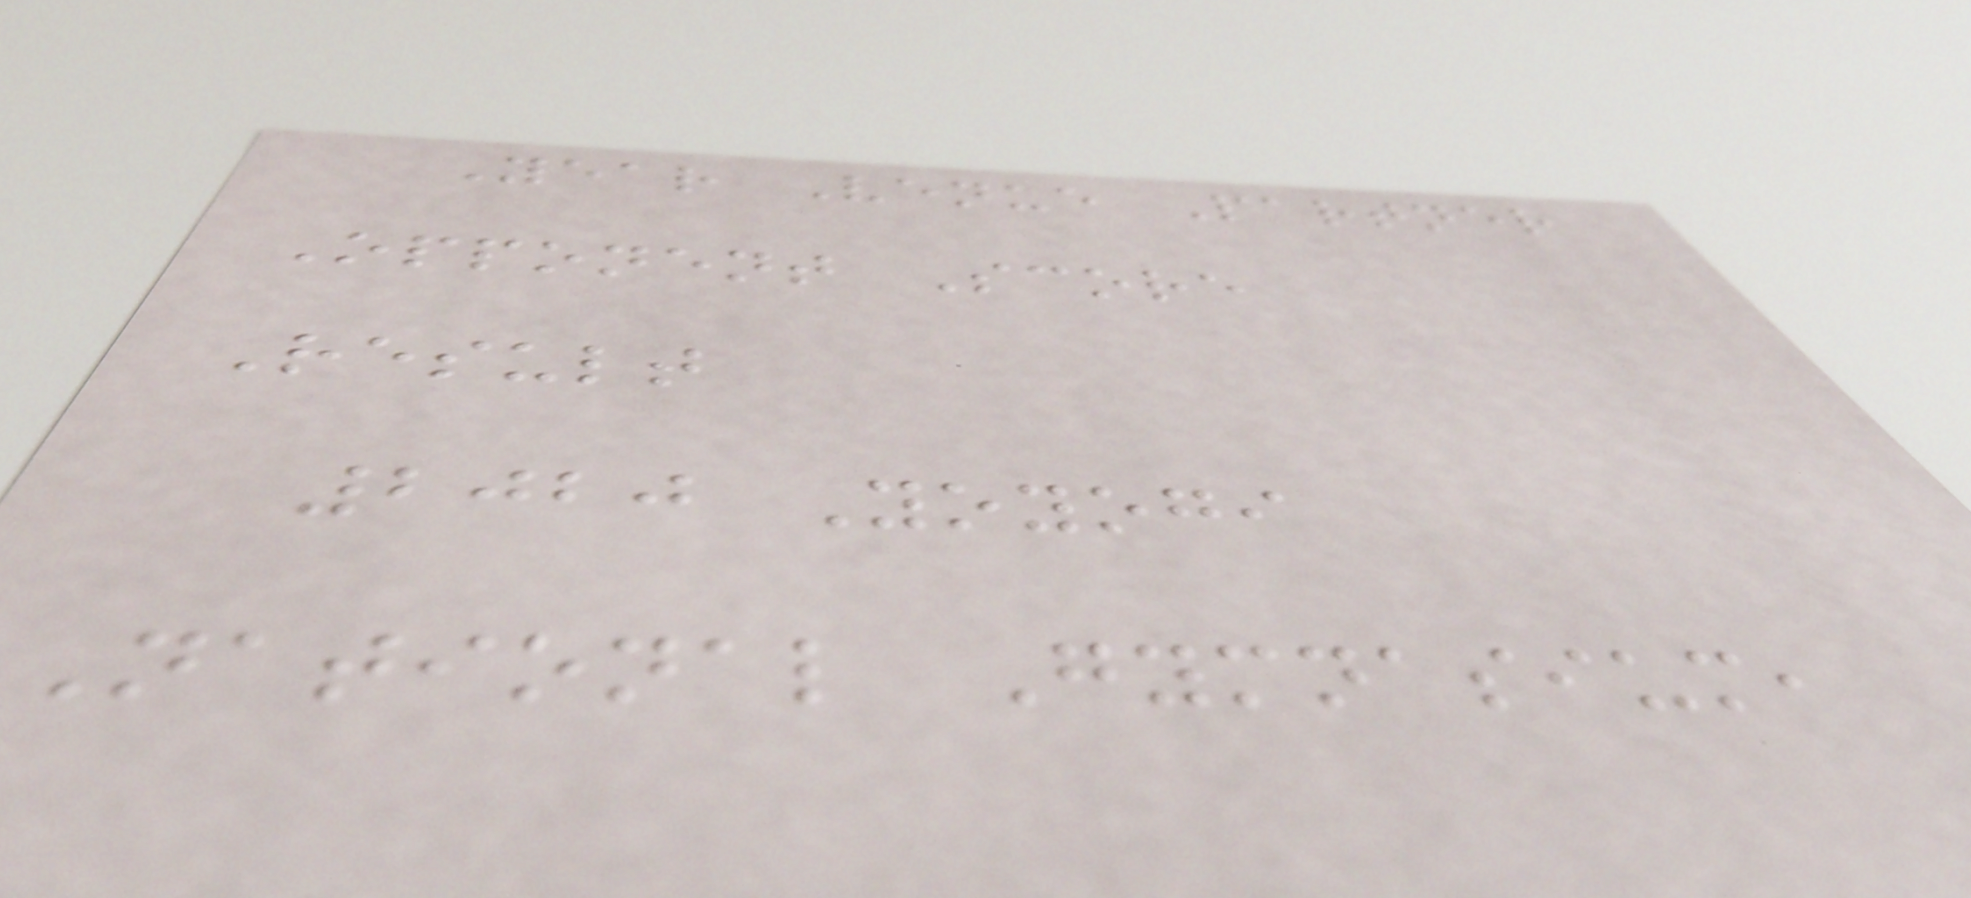Year Venue Partner
Opponent Score
Result
2020 Yoyogi
National Gymnasium,
